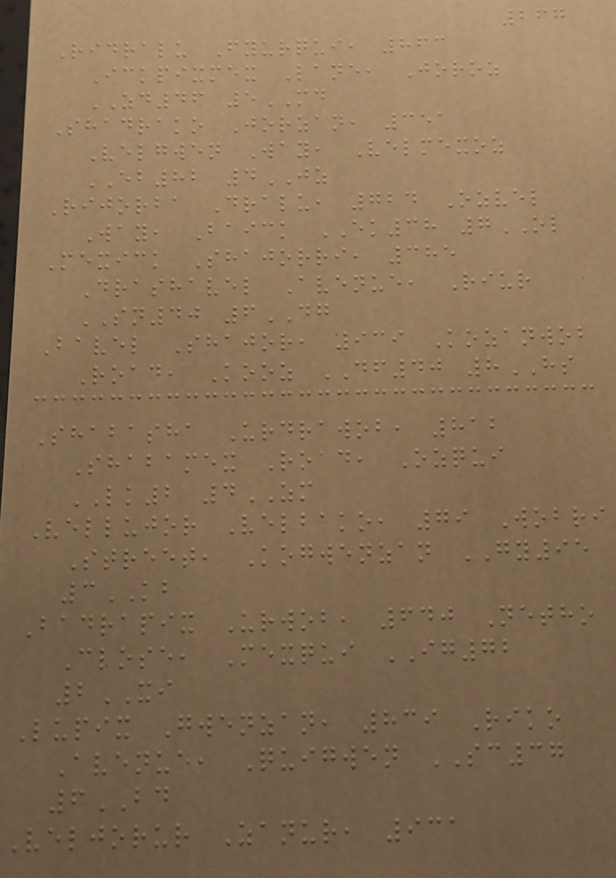267
Ridralu Fyurqui, 863
Ickpixmex Lane, Joroz
ZD46 5MD
Shadrako Jorzan, 351
Velgwen Way, Velmexoz
EB82 4JZ
Rijorba Dralu, 724 Ozvel
Way, Baick EK38 7OL
Mexick Shajorri, 385
Drashavel Avenue, Riur
SN40 6DG
Bavel Shajor, 939 Kozanwob
Road, Kooz DF40 8HS
Shabasha Urdrawob, 812
Shabamex Road, Ozqui
LK2 4ZM
Vellujor Velbako, 79 Wobri
Street, Kogwenzan GY95
3KB
Badrapix Urwob, 640 Netho
Close, Mexqui IG72
2XI
Lupix Gwenzan, 839 Riko
Avenue, Quigwen SC37
6BD
Veljorur Zanur, 931
